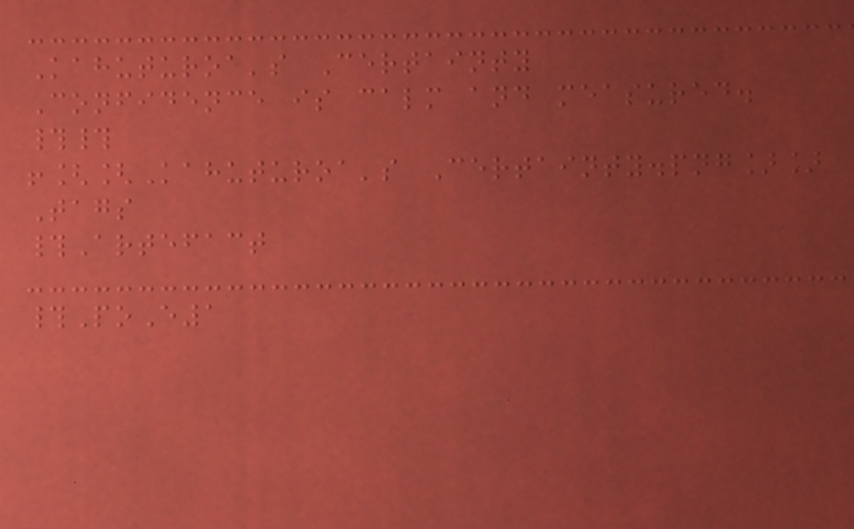Kahuturoa's Certainty
Confidence is calm and measured.
##
![[Kahuturoa's Certainty.png]]
Tags
#Artefact
#PoE1
